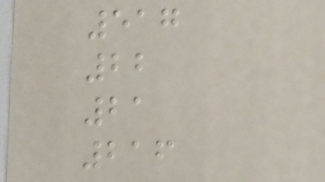517
22
21
216
